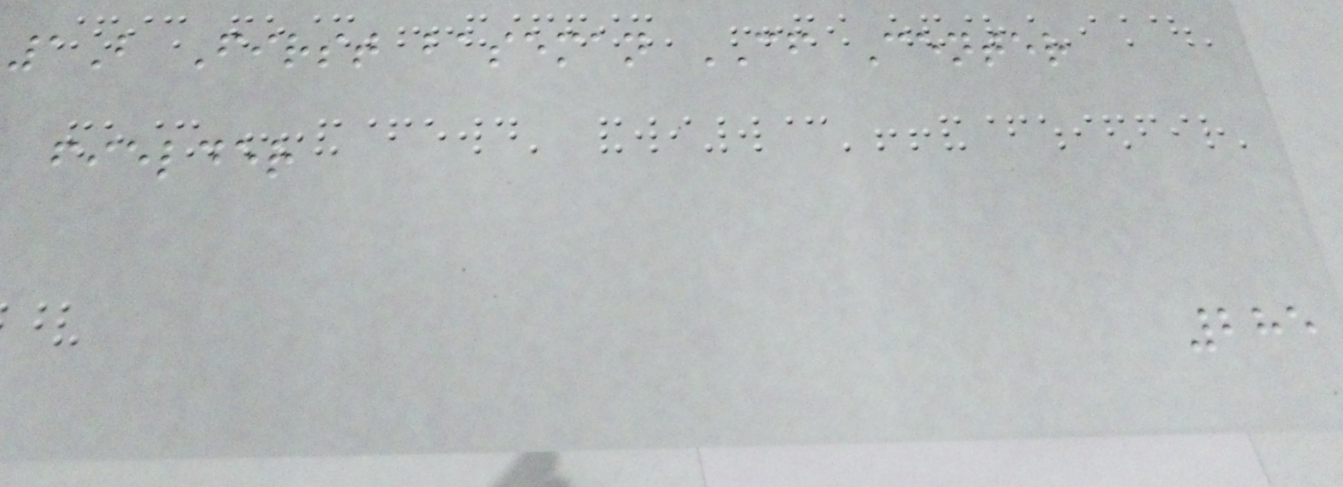1B First baseman CF Center
fielder
285
